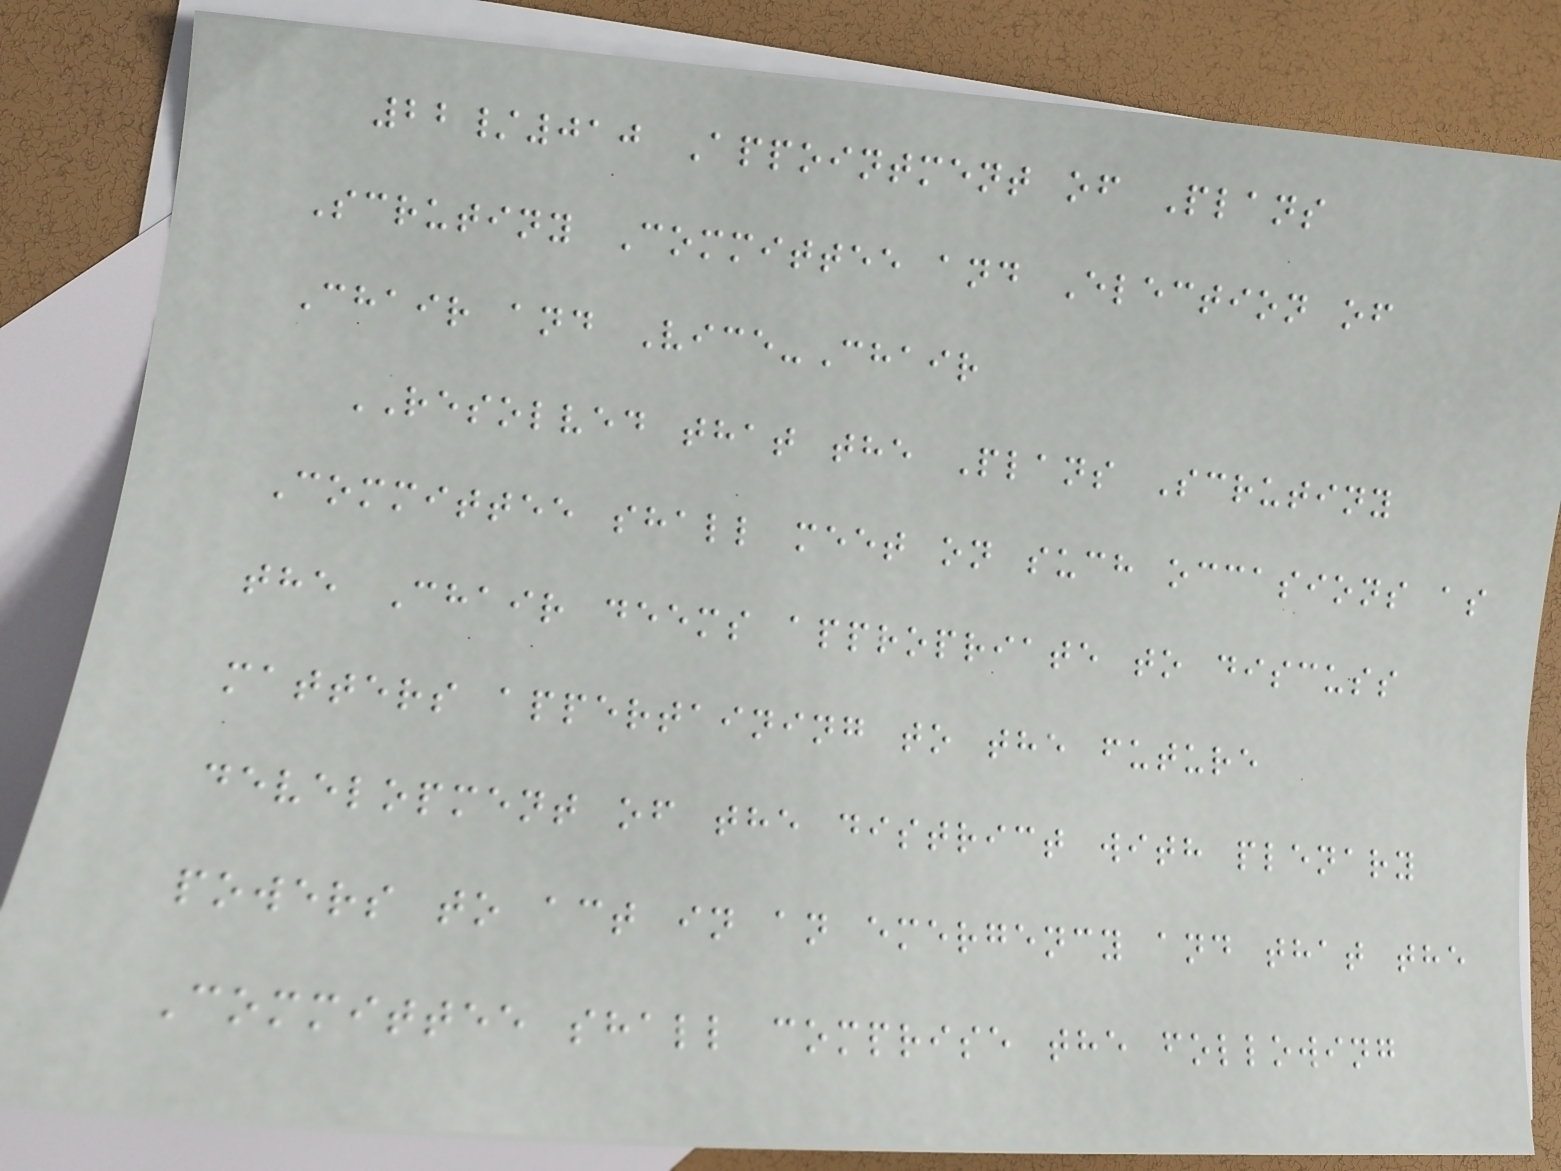22/010 Appointment of Plans
Scrutiny Committee and Election of
Chair and Vice-Chair
RESOLVED that the Plans Scrutiny
Committee shall meet on such occasions as
the Chair deems appropriate to discuss
matters appertaining to the future
development of the district with plenary
powers to act in an emergency and that the
Committee shall comprise the following
